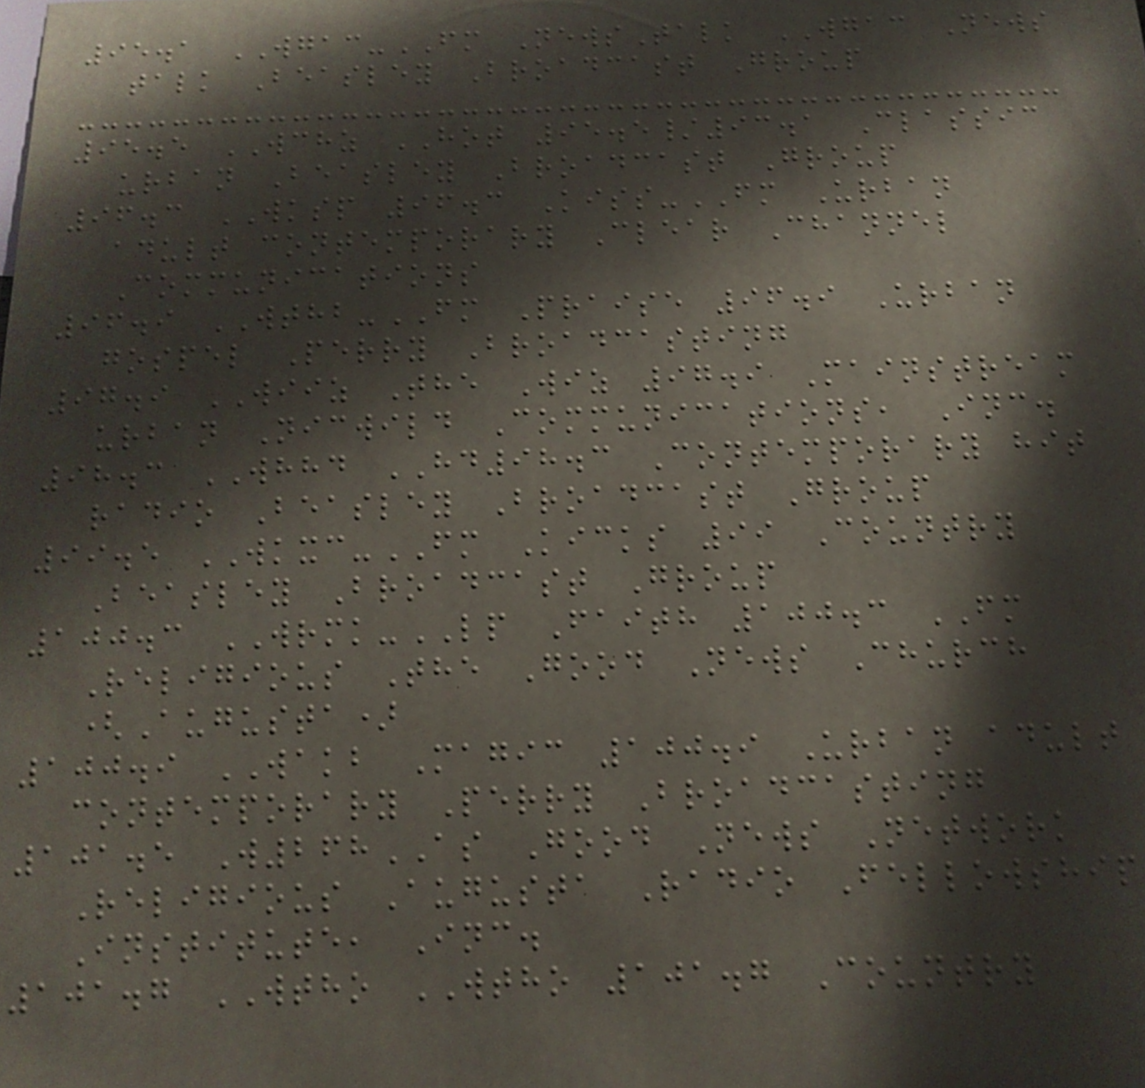95.1 WGAC-FM NewsTalk WGAC News
talk Beasley Broadcast Group
95.5 WCHZ HOT 95.5/93.1 Classic
urban Beasley Broadcast Group
96.3 WKSP 96.3 Kiss-FM Urban
adult contemporary Clear Channel
Communications
96.9 WTHB-FM Praise 96.9 Urban
gospel Perry Broadcasting
97.9 WIIZ The Wiz 97.9 Mainstream
urban Nicwild Communications, Inc.
98.3 WHHD HD98.3 Contemporary hit
radio Beasley Broadcast Group
99.5 WKXC-FM Kicks 99 Country
Beasley Broadcast Group
100.3 WRMK-LP Faith 100.3 FM
Religious The Good News Church
(Augusta)
100.9 WAKB Magic 100.9 Urban adult
contemporary Perry Broadcasting
101.5 W268AS Good News Network
Religious Augusta Radio Fellowship
Institute, Inc.
101.7 WTHO WTHO 101.7 Country
